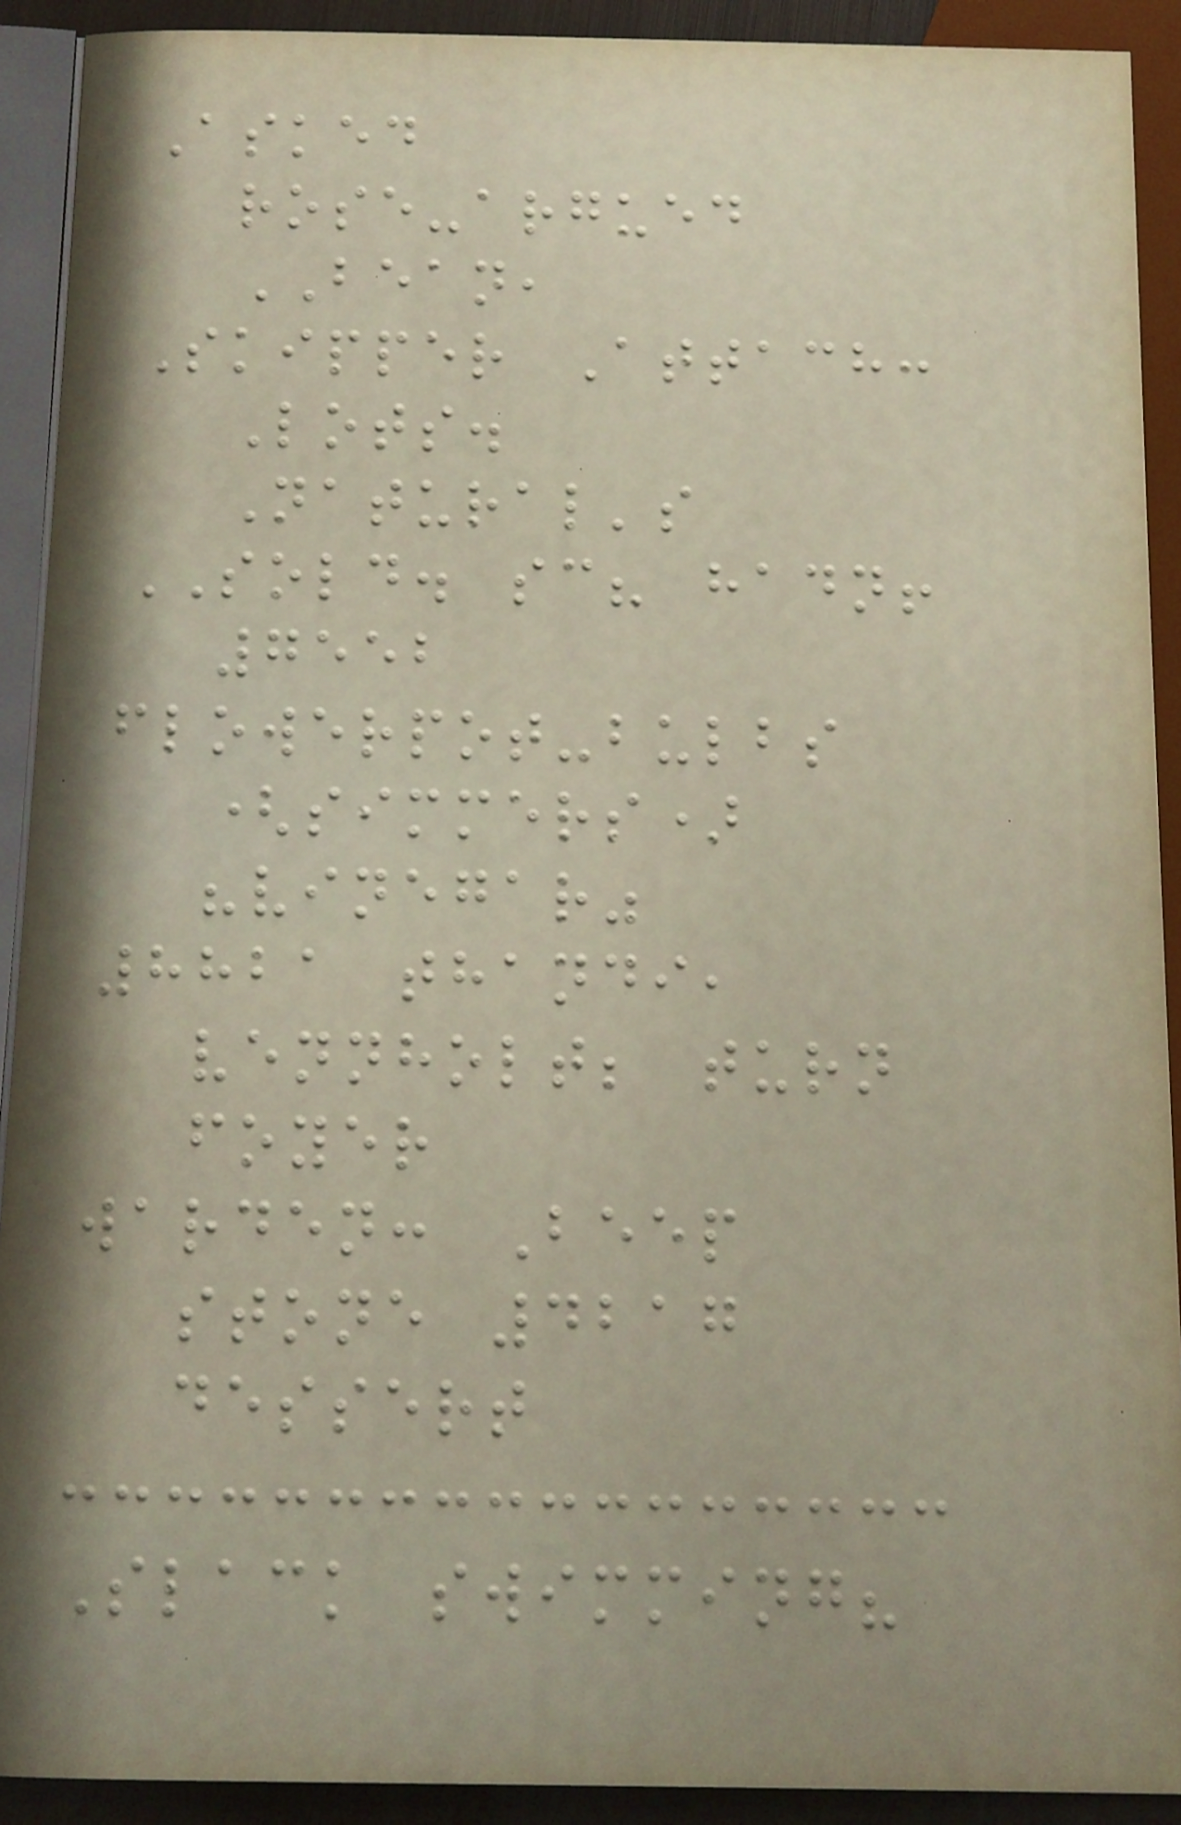Asked
rose-argued
BEAN,
Skipper Attach:
Lots.
Natural's
SOLD. sc? hadn!
7552
flowerpot-bulbs
(simmers)
"vinegar"
8821 thandi,
vennholt; turn
foyer
warden: Beep
stone 4217
dessert
Slack swimming?
